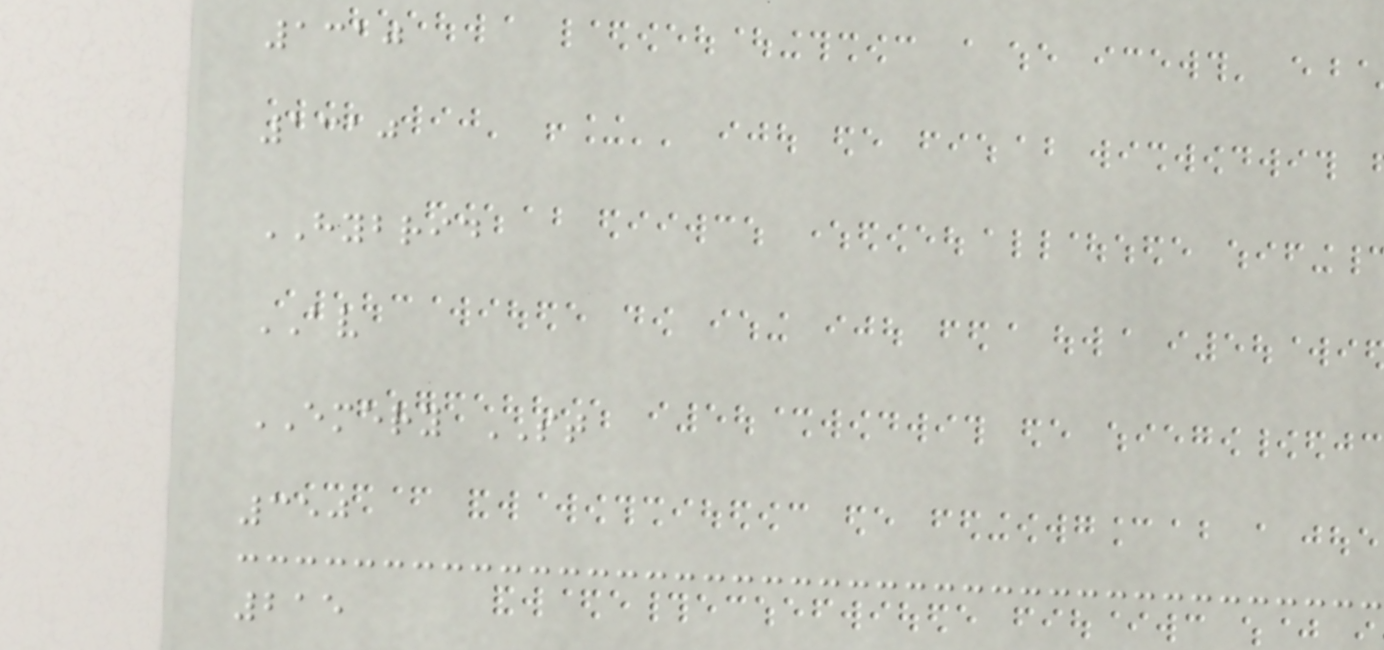1310
1310
HYBRID
AV
EMERY ST
350
215
